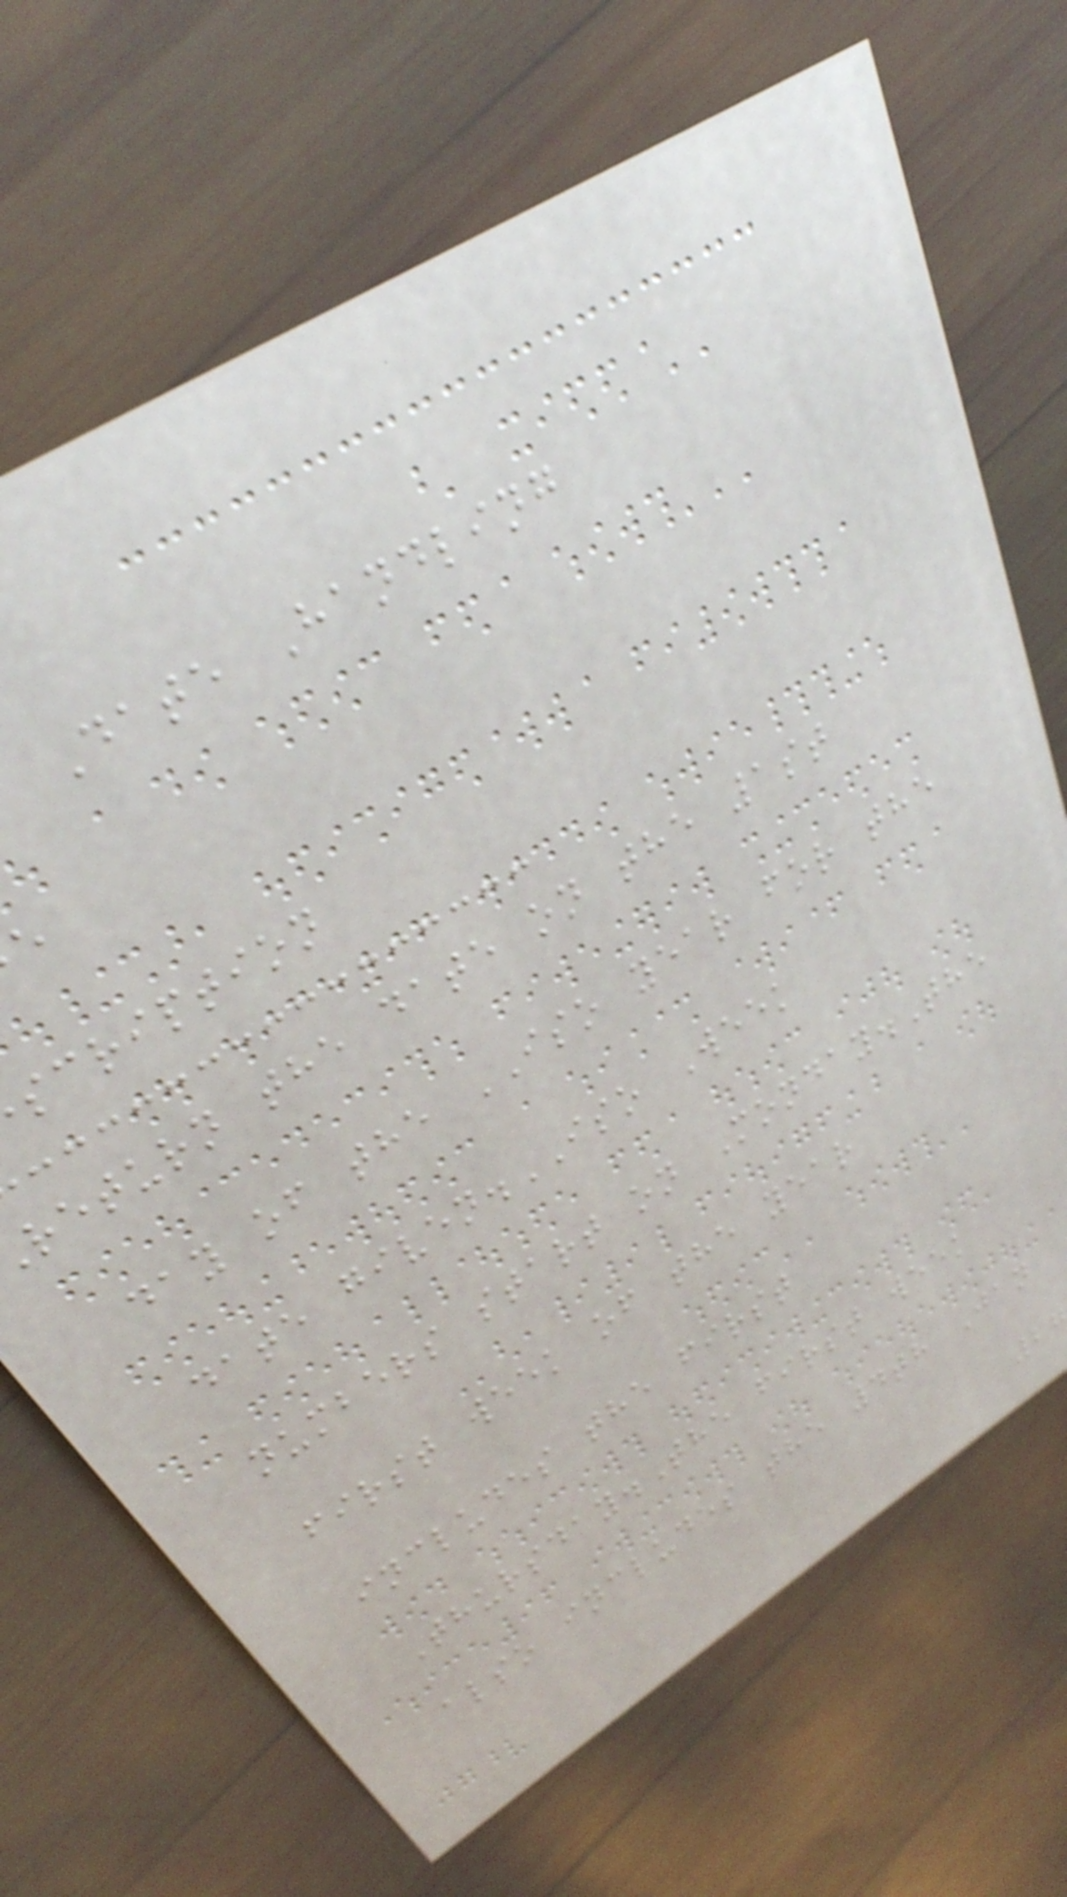Date Handling
scription
return the date on the 1st
day of the ISO year for the
date given.ISO Week
numbers start on Monday.The
first week of the year
includes the first
Thursday.The first week
also includes the 4th Jan
